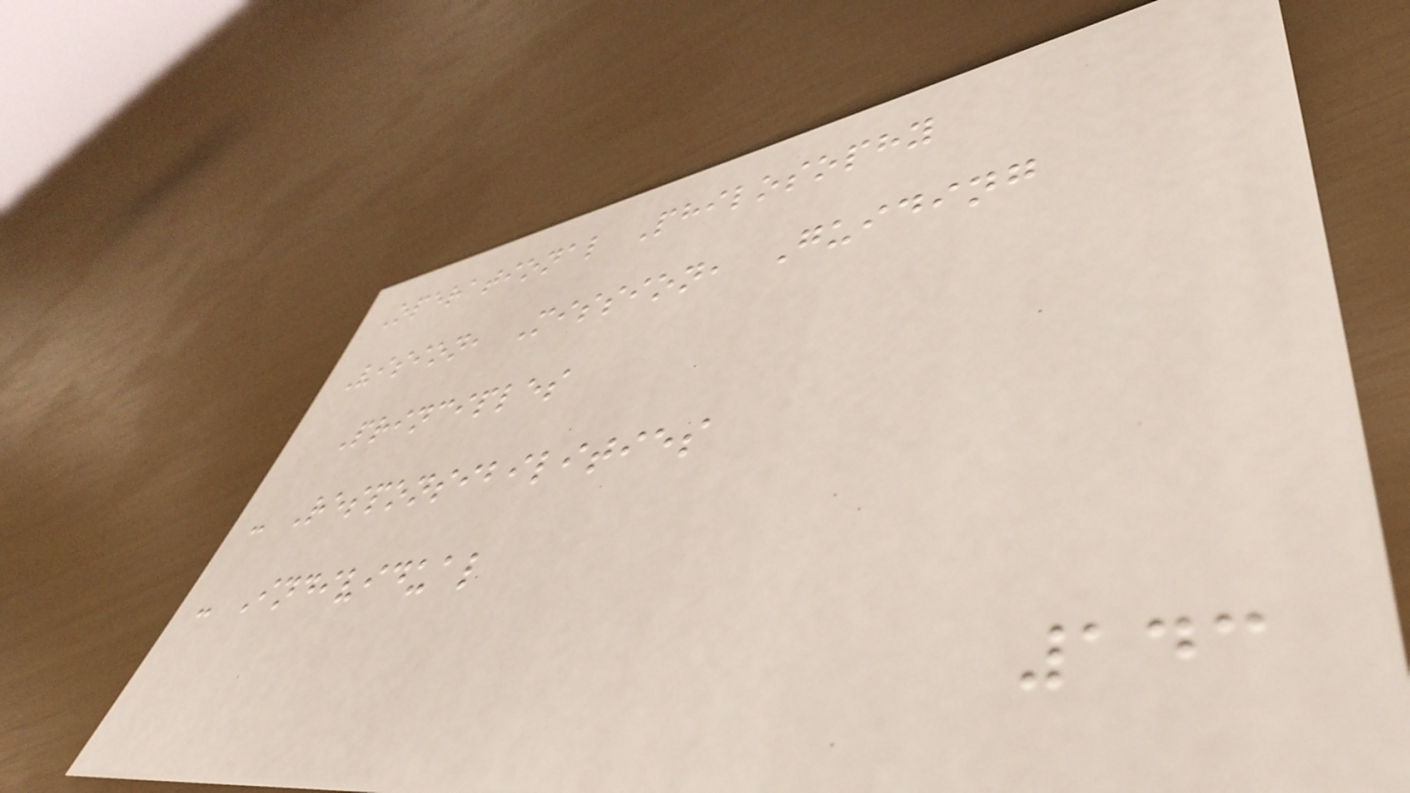Operational Philosophy
Vision, Mission, Guiding
Principles
- Responsibilities
- Individual
143
